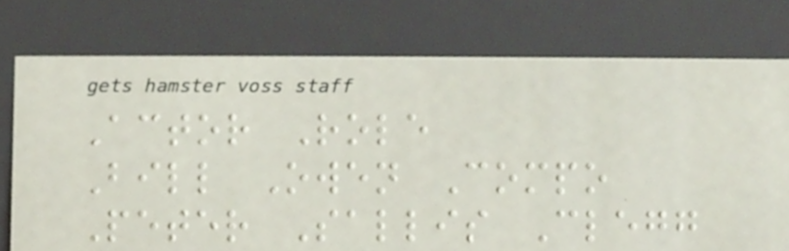Actor Role
Bill Owen Compo
Peter Sallis Clegg
